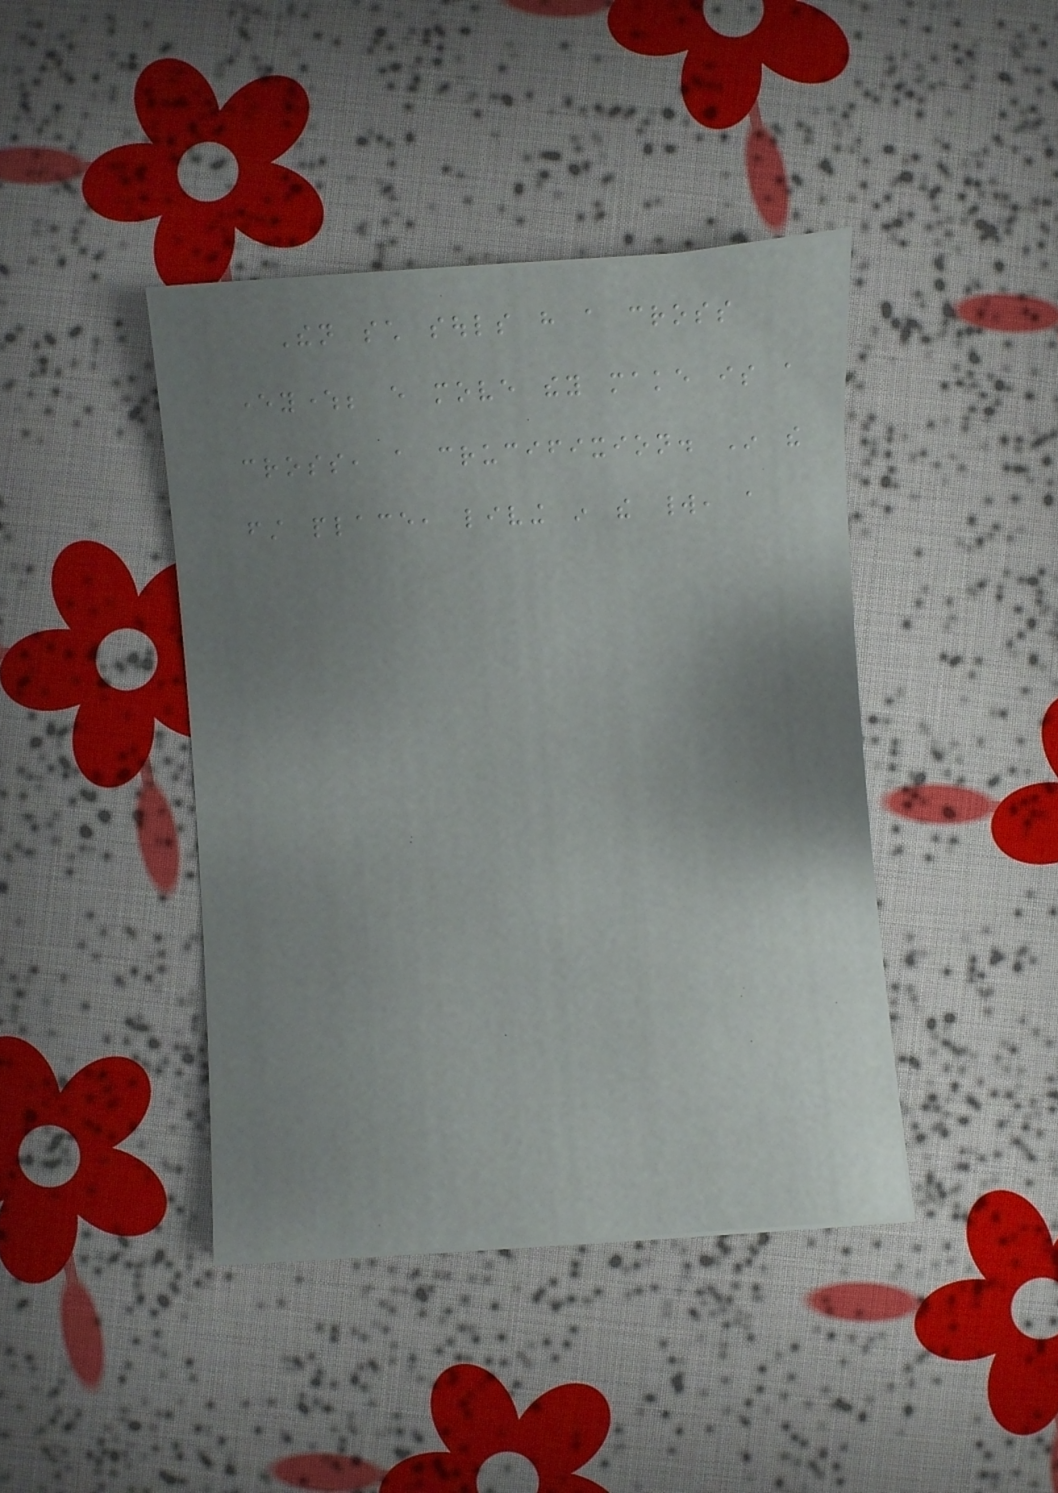Then such souls have a cross
everywhere; every move they make is a
cross, a crucifixion. In the
first place, living in the world, a
